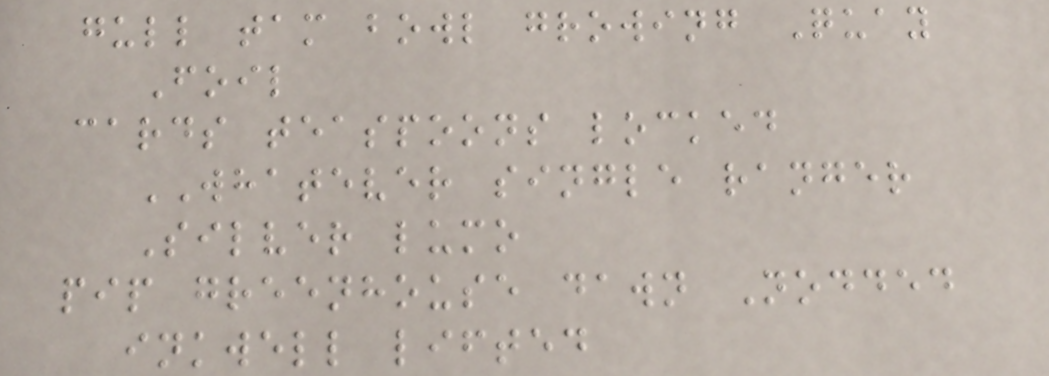gull tam bowl growing Quay
Foil
cards teaspoons locked
WHATEVER single ranger
Silver lumo
pip greenhouse dawn Nodded
inkwell lifted
